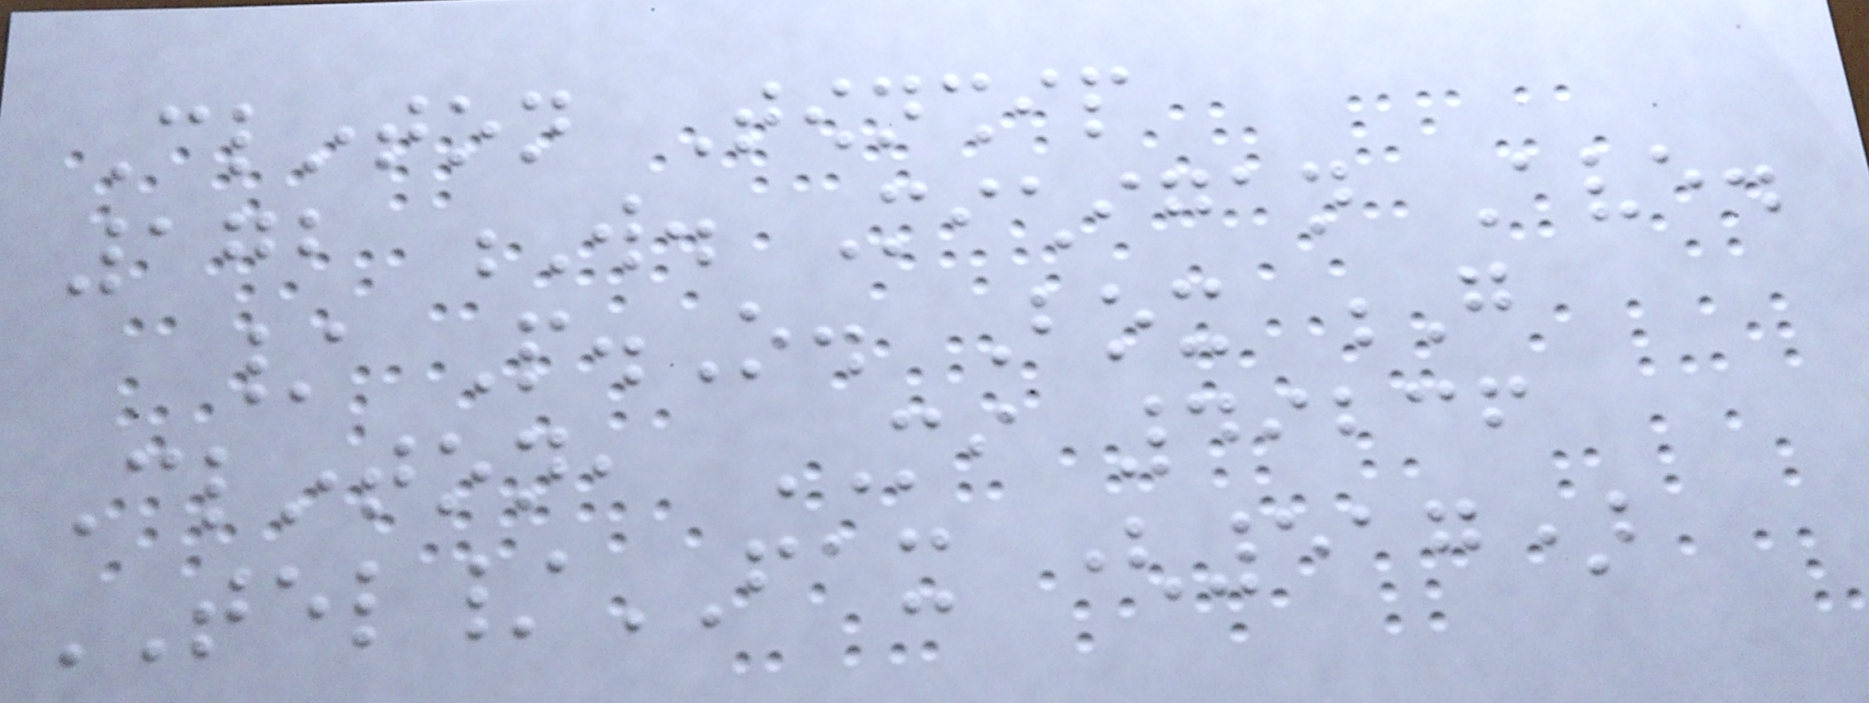Clinton Township
172 W. Michigan Ave.
/ P.O. Box G
Clinton, MI 49236
TEL/FAX (517)
